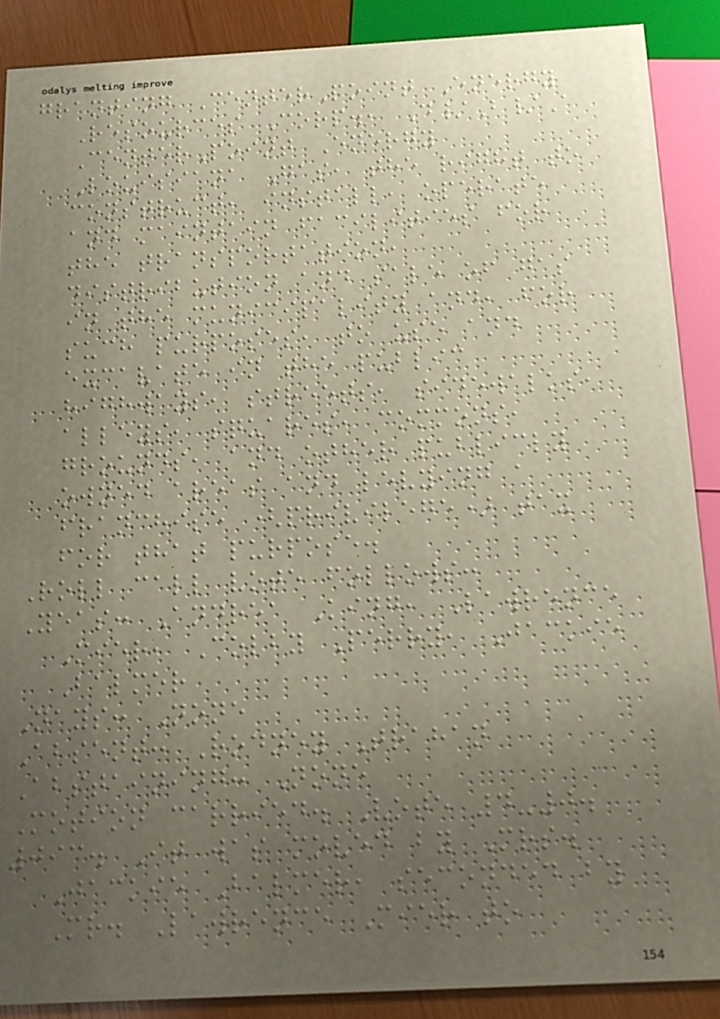granting CenterPoint Energy
Resources Corp., D/B/A
CenterPoint Energy
Louisiana Gas, the right to
construct, install, operate
and maintain facilities for
the transportation,
distribution and sale of gas
in the municipality and, for
such purposes, to use and
excavate in the public
highways, streets, sidewalks,
alleys, squares, commons,
grounds, and other publicly
owned areas and levying a
franchise (privilege) tax
for that purpose.
Roll call vote follows:
Yeas: Andrea King, Lawrence
Mier, Colby Perry, Jackie
Balmer
Nays: None
Absent: Rodney Trahan
Abstaining: None
Motion carried. Vote 4-0.
093. It was moved by Mrs.
Jackie Balmer, seconded by
Mr. Lawrence Mier to
